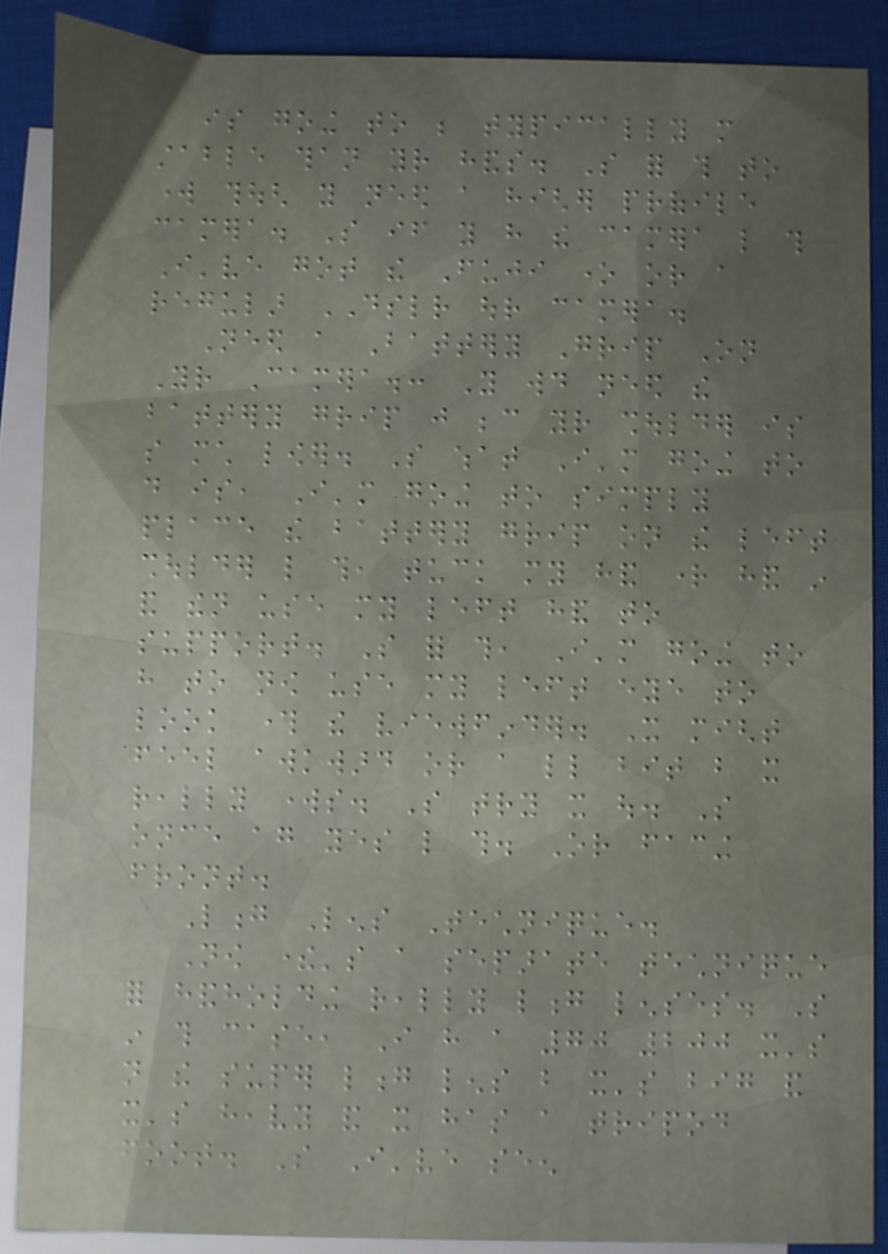is going to be typically more
stable than your hands. So for this to
work though you need a higher profile
camera. So if you have the camera like this
I've got the Fuji one or a
regular DSLR our camera.
Need a Battery Grip On
Your Camera.: You would need the
battery grip just because your shoulder is
so much lower. So what I'm going to
do is, I'm going to simply
place the battery grip on the left
shoulder like this, tuck my hand right hand in
and then use my left hand to
support. So for this, I'm going to
have to now use my left eye to
look through the viewfinder. It might
feel awkward or a little bit but it
really works. So try it out. So
once again yes like this. Or facing
front.
Long Lens Technique.
Now there's a separate technique
for handholding really long lenses. So
in this case, I have a 70 200 it's
not the super long lens but it's big and
it's heavy and it has a tripod
foot. So I've seen
